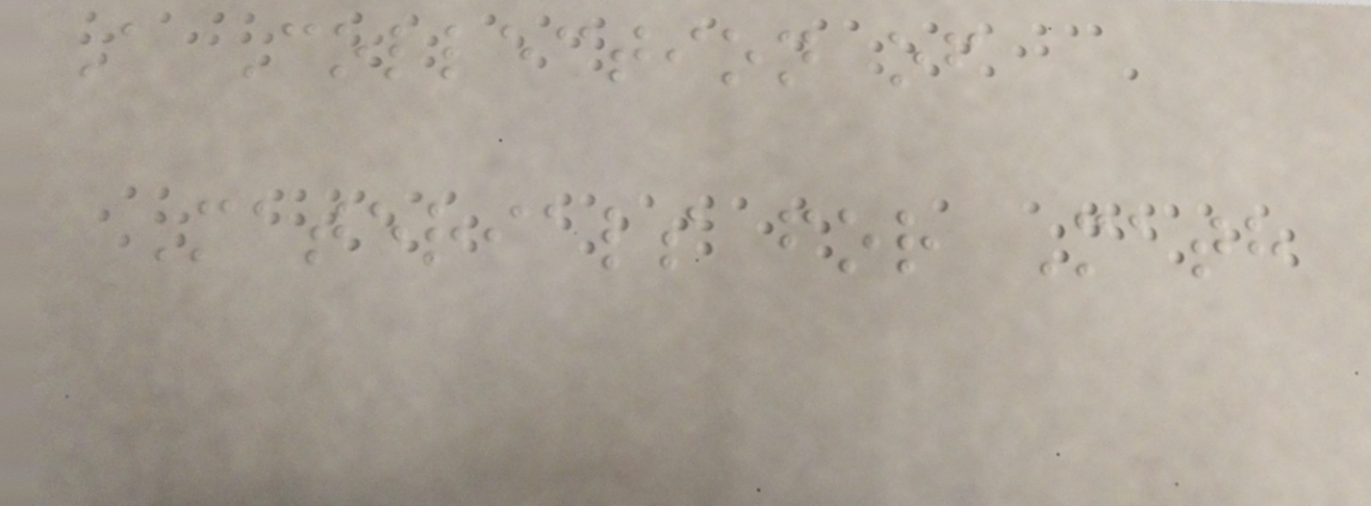A Collection of
Materials for Math
